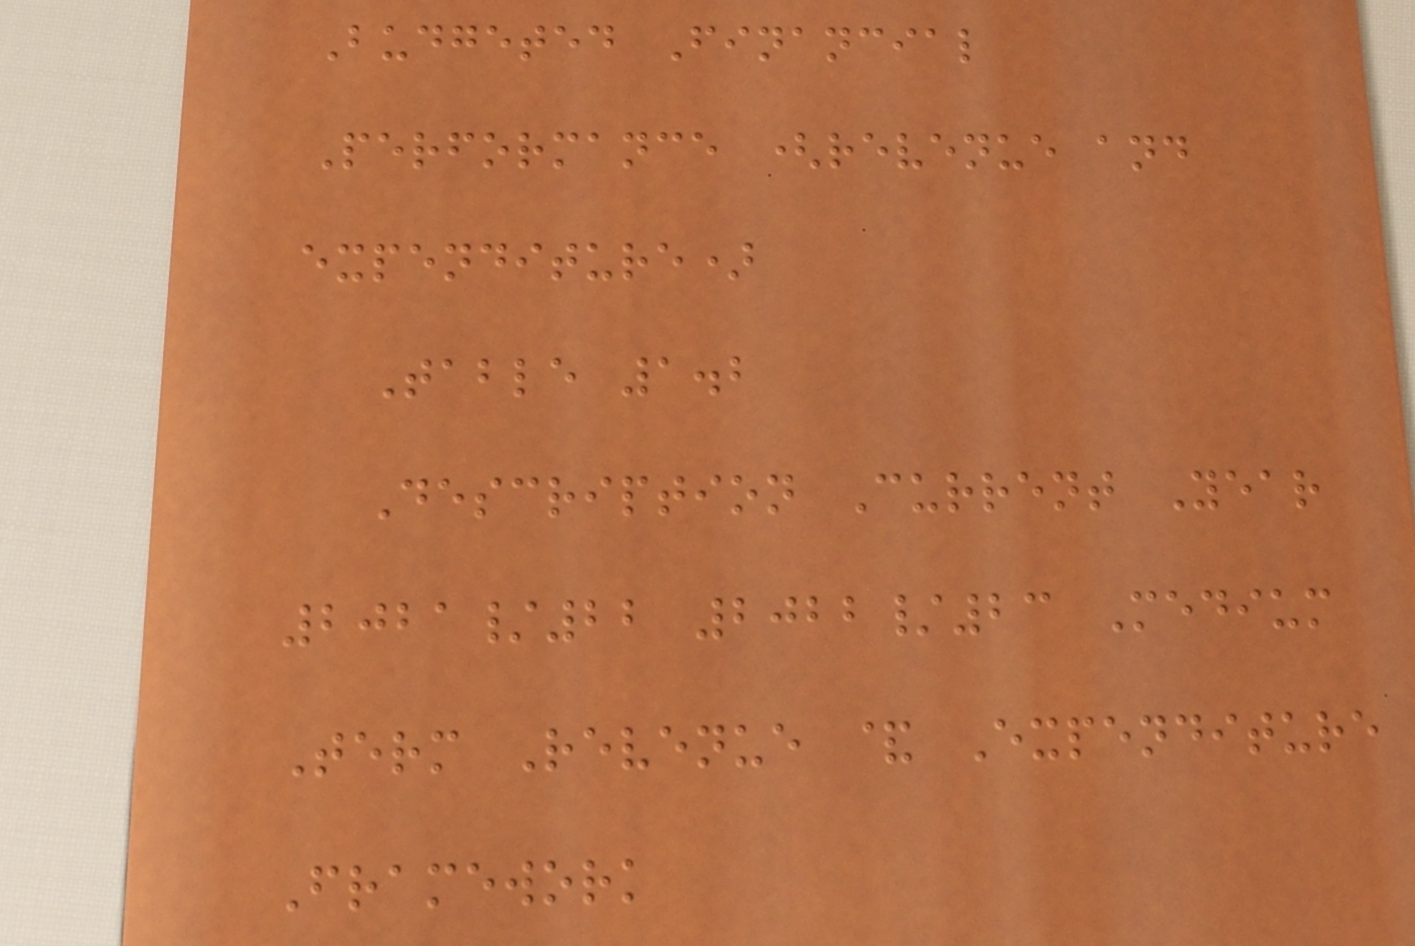Budgeted Financial
Performance (revenue and
expenditure)
Table 1.2
Description Current Year
2021/22 2022/23 Medium
Term Revenue & Expenditure
Framework
